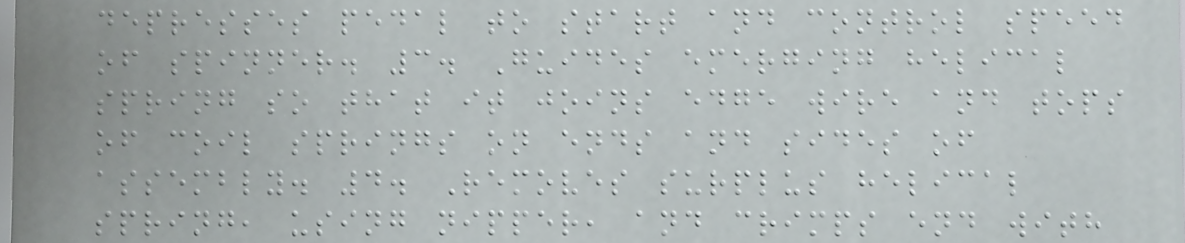depresses pedal to start and control speed
of spinner. 3. Guides emerging helical
spring so that it joins edge wire and tops
of coil springs on ends and sides of
assembly. 4. Removes surplus helical
spring, using nipper, and crimps end with
